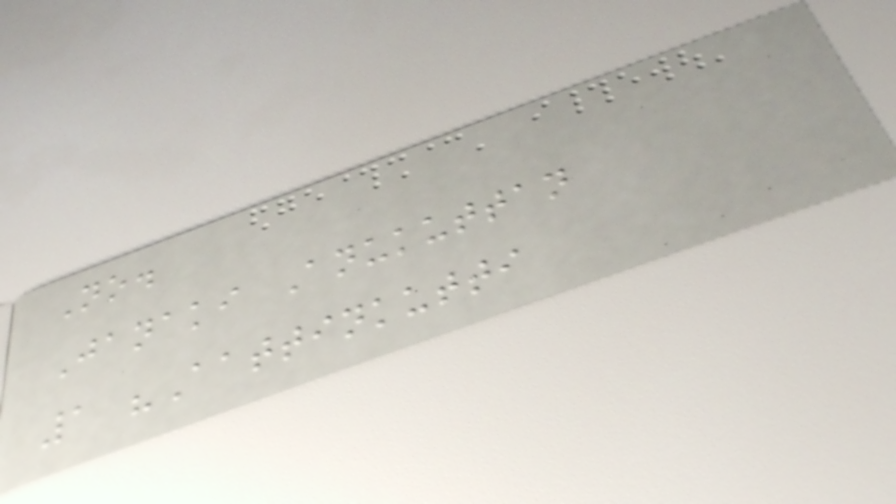No.
Janaki Anukuttan
1 "Aattinkutti
